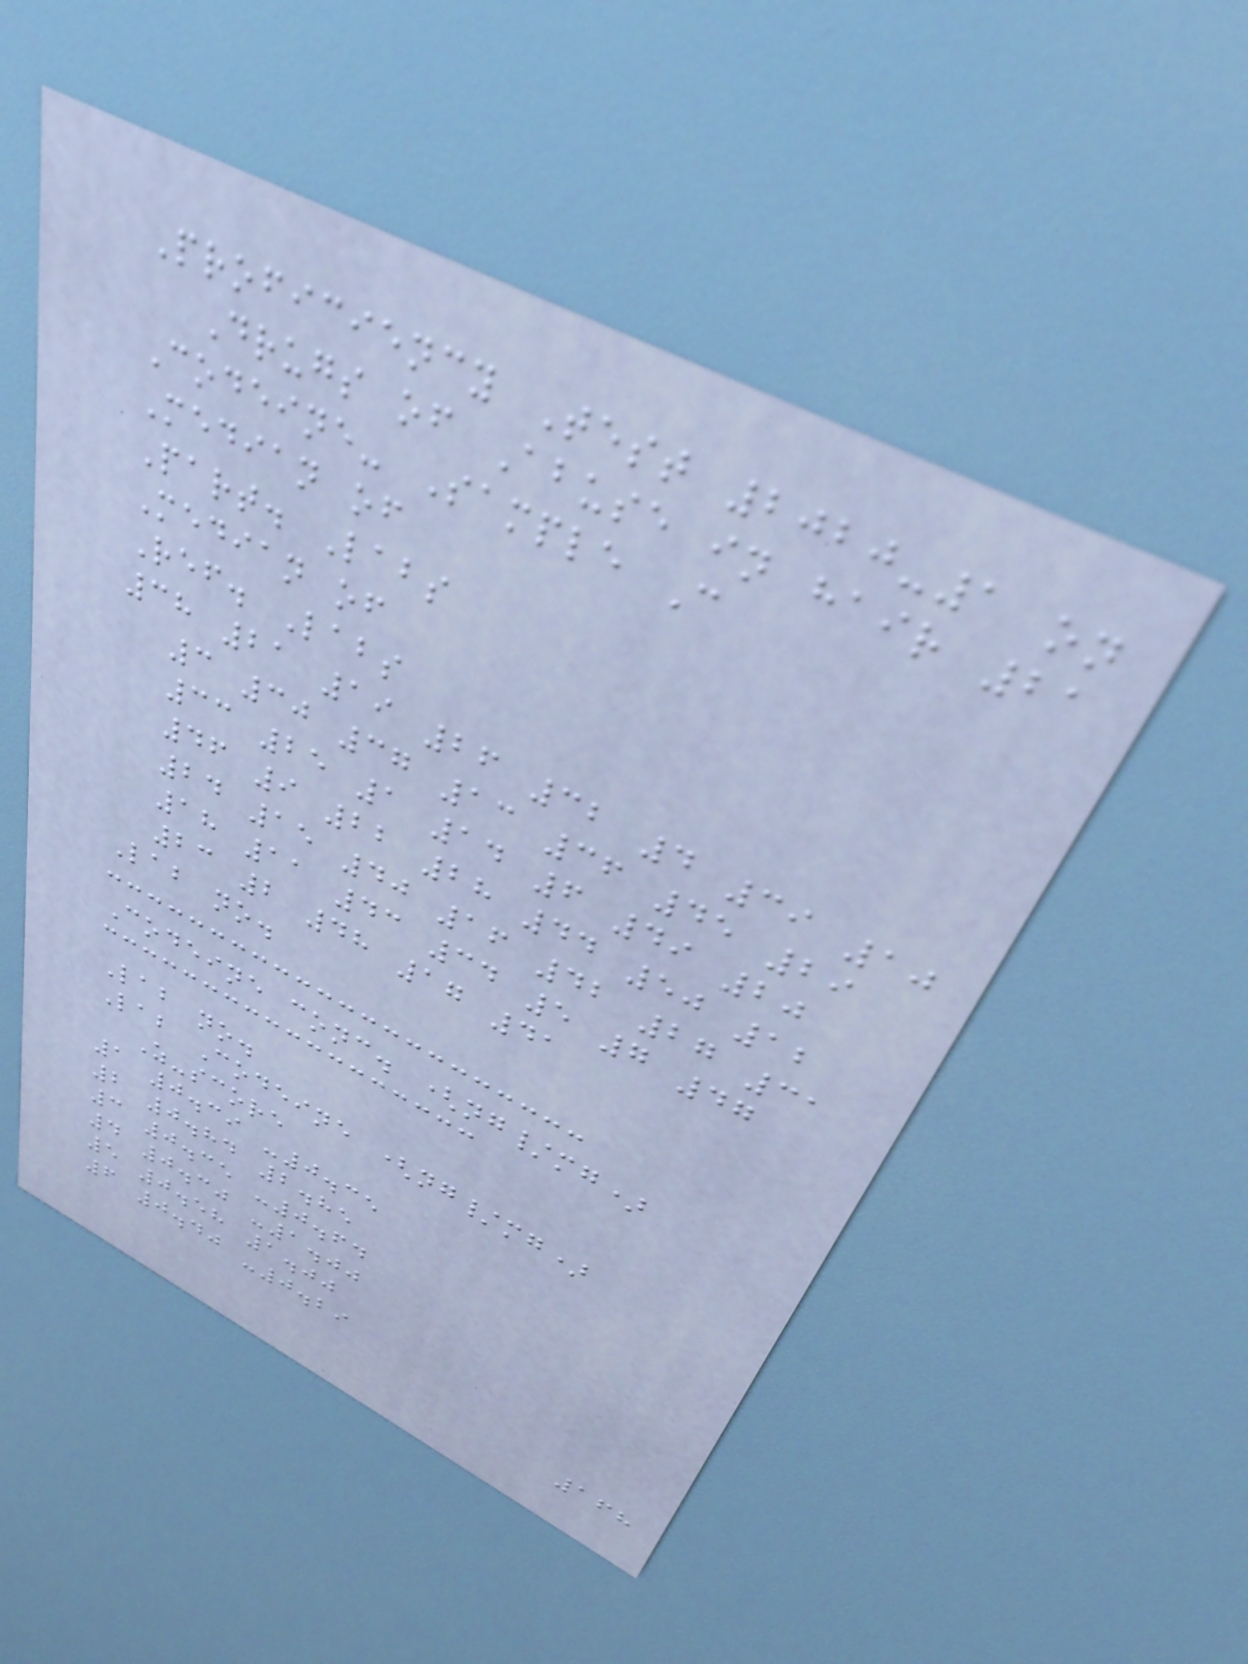Proficiency Test 2020-1 on
Drugs of Abuse in hair 21
Codeine- Sample C
Median of
Part. Labs
Median of
Ref. Labs
38 21 19 26 32 4 39 10
3 30 37 13 36 45 29
33 25 1 14 6 49 20
46 9 22 28 44 50 12
24 15 40 16 42 27 31
18 11 43 34 5 7 47
23 2 48 17 41
Lab no.
Codeine conc. (ng/mg)
Lab no.
Lab Codeine (ng/mg)
Z-score
1 0.39 -0.35
2 0.84 2.85
3 0.35 -0.64
4 0.30 -1.00
5 0.58 1.00
6 0.40 -0.29
168
